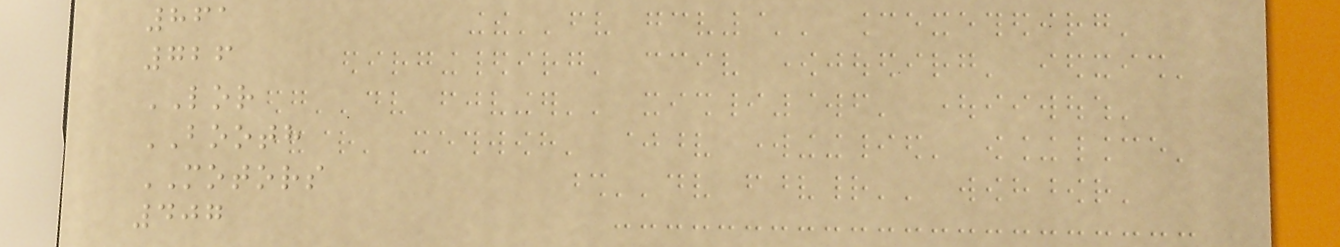861
726
LOR
BOOTH
MOTORS
407
